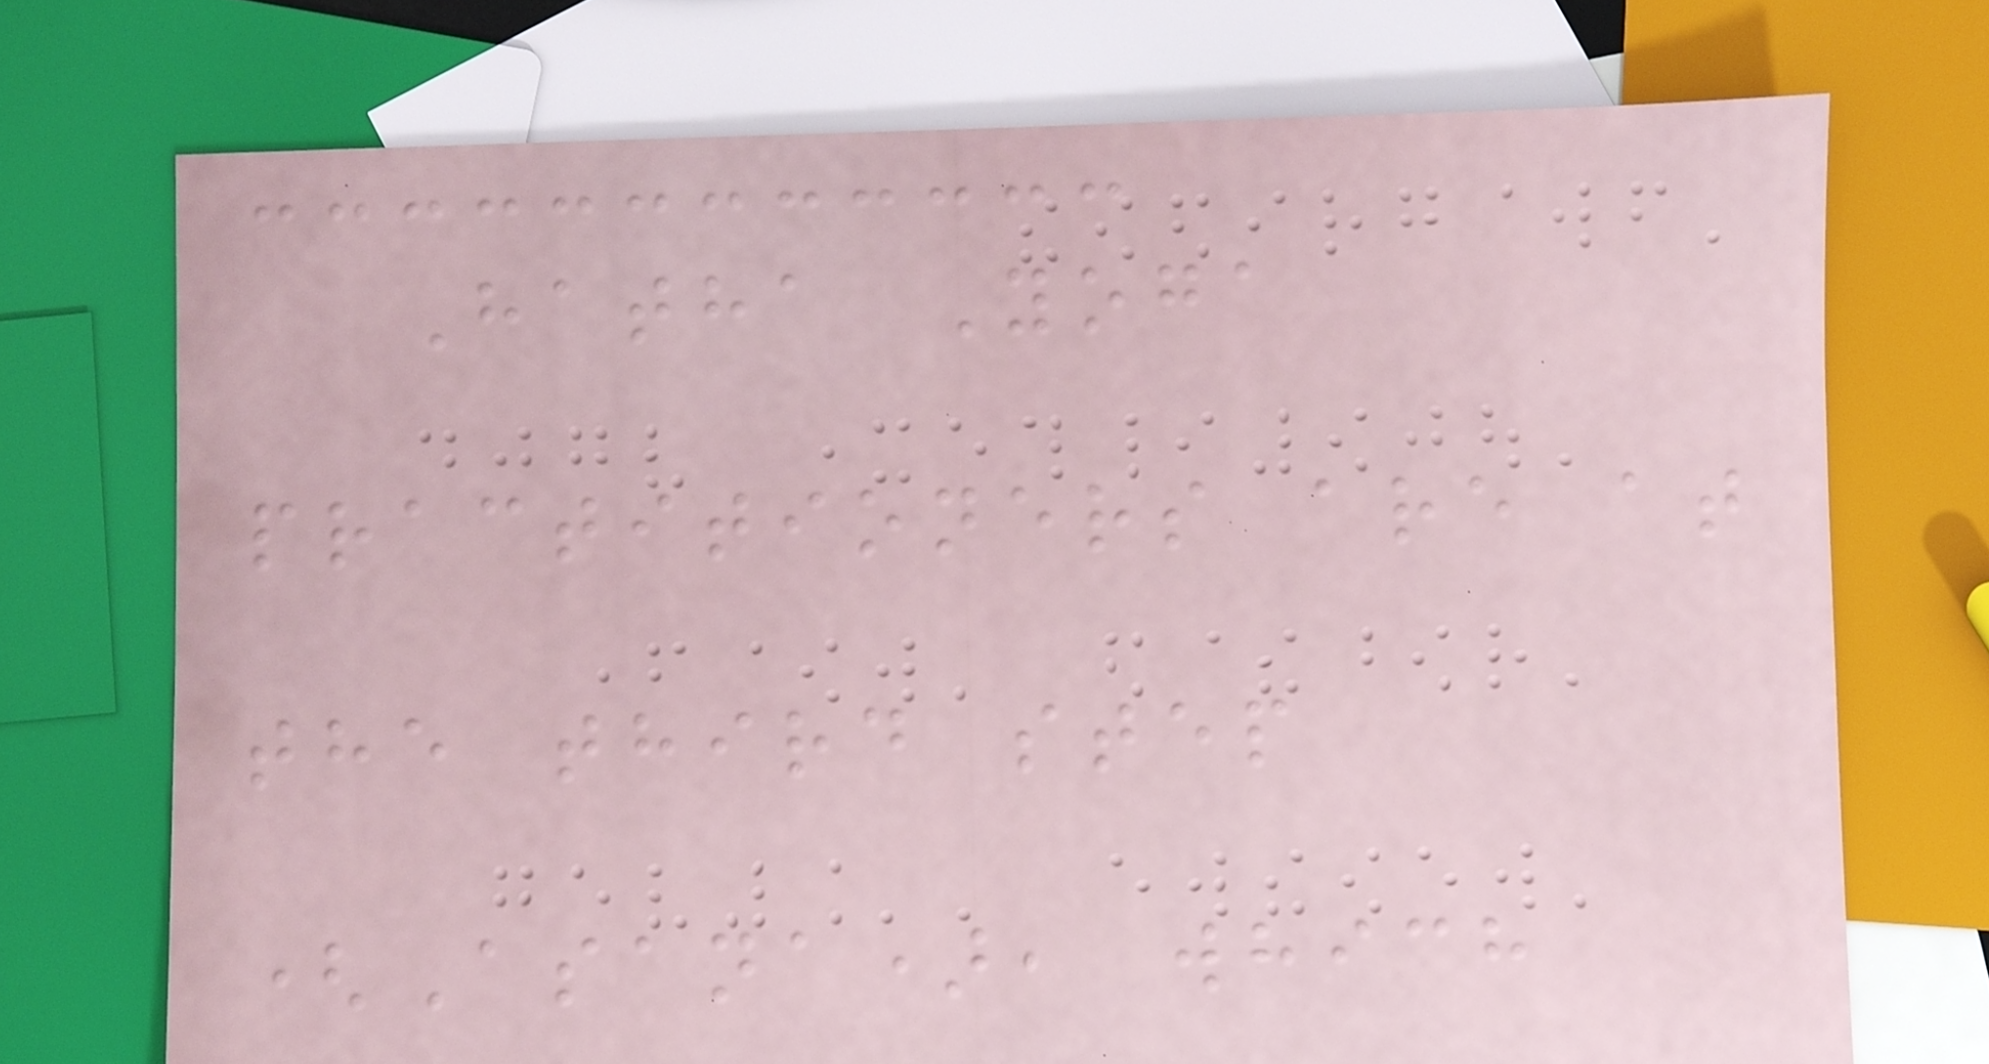Hatha Yoga
practitioners are at
the third step
(Asana), which
